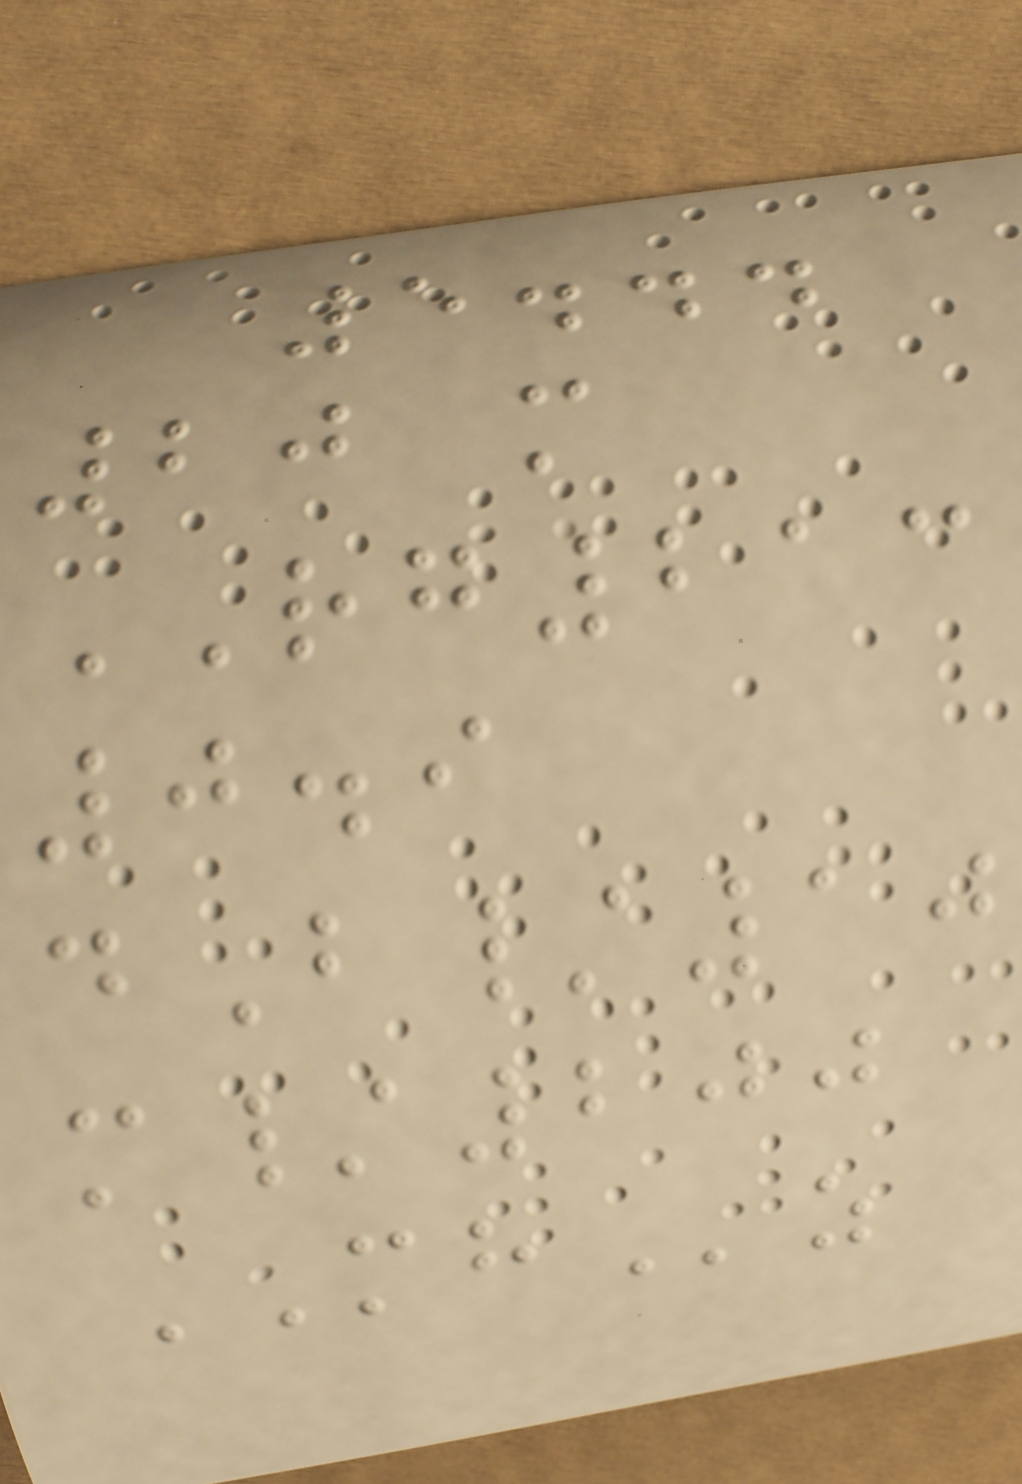5...
20 m
RG213
0.9
dB/10
m/200
MHz
